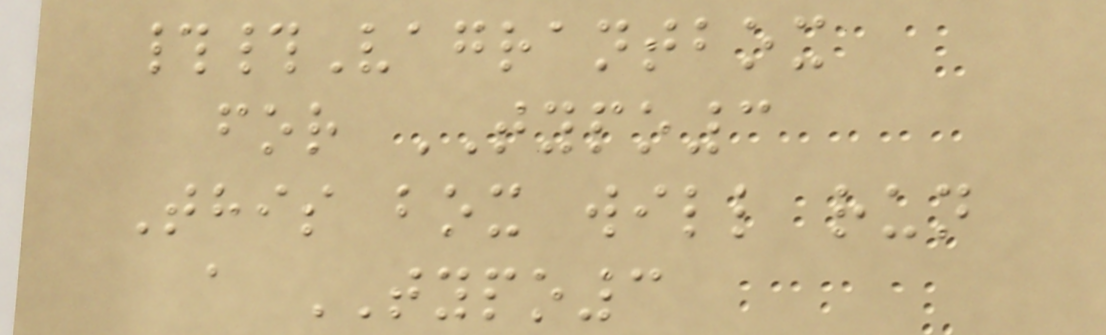##Vagrantbox
for TYPO3
This box will run
a TYPO3
